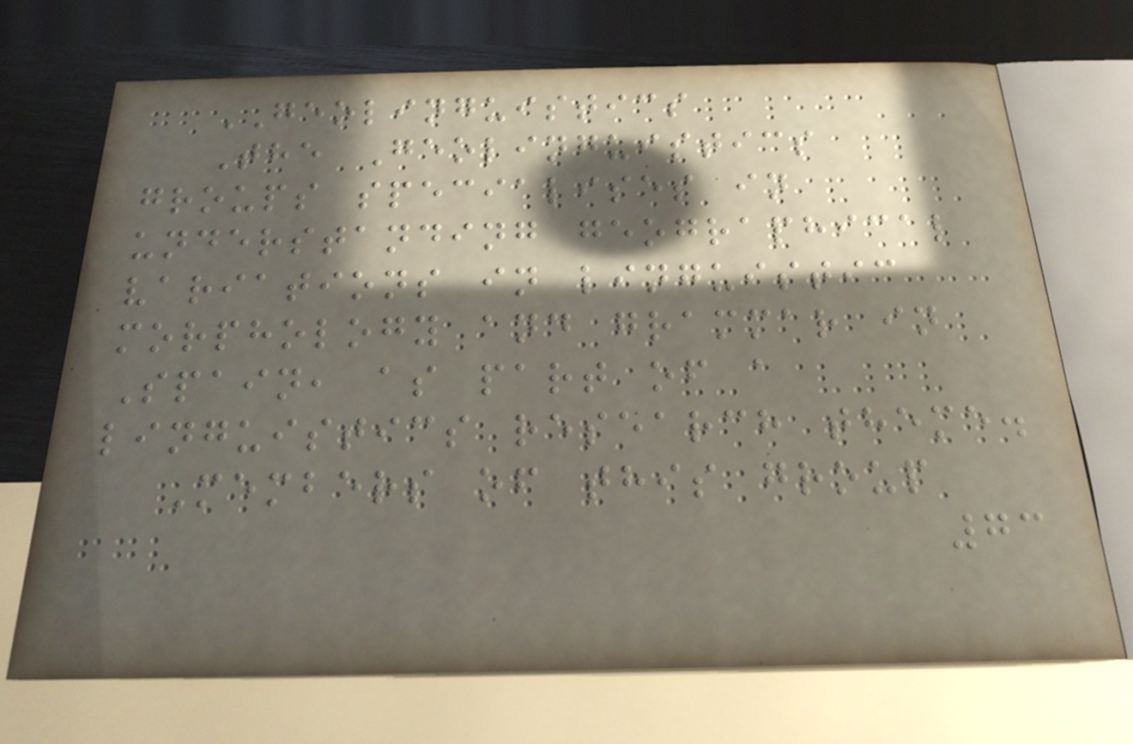GEOLINGUISTICS
The Geolinguistics
groups specialises in
understanding geographical
variations in linguistic
morphology and grammar in
Spain, as part of a
linguistics research theme.
Members of this group
73
